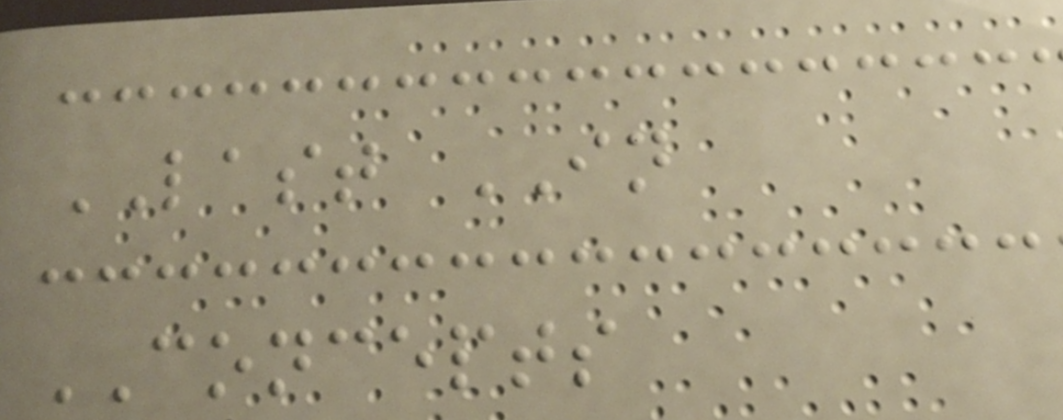LAST IN
CONCEPTS
